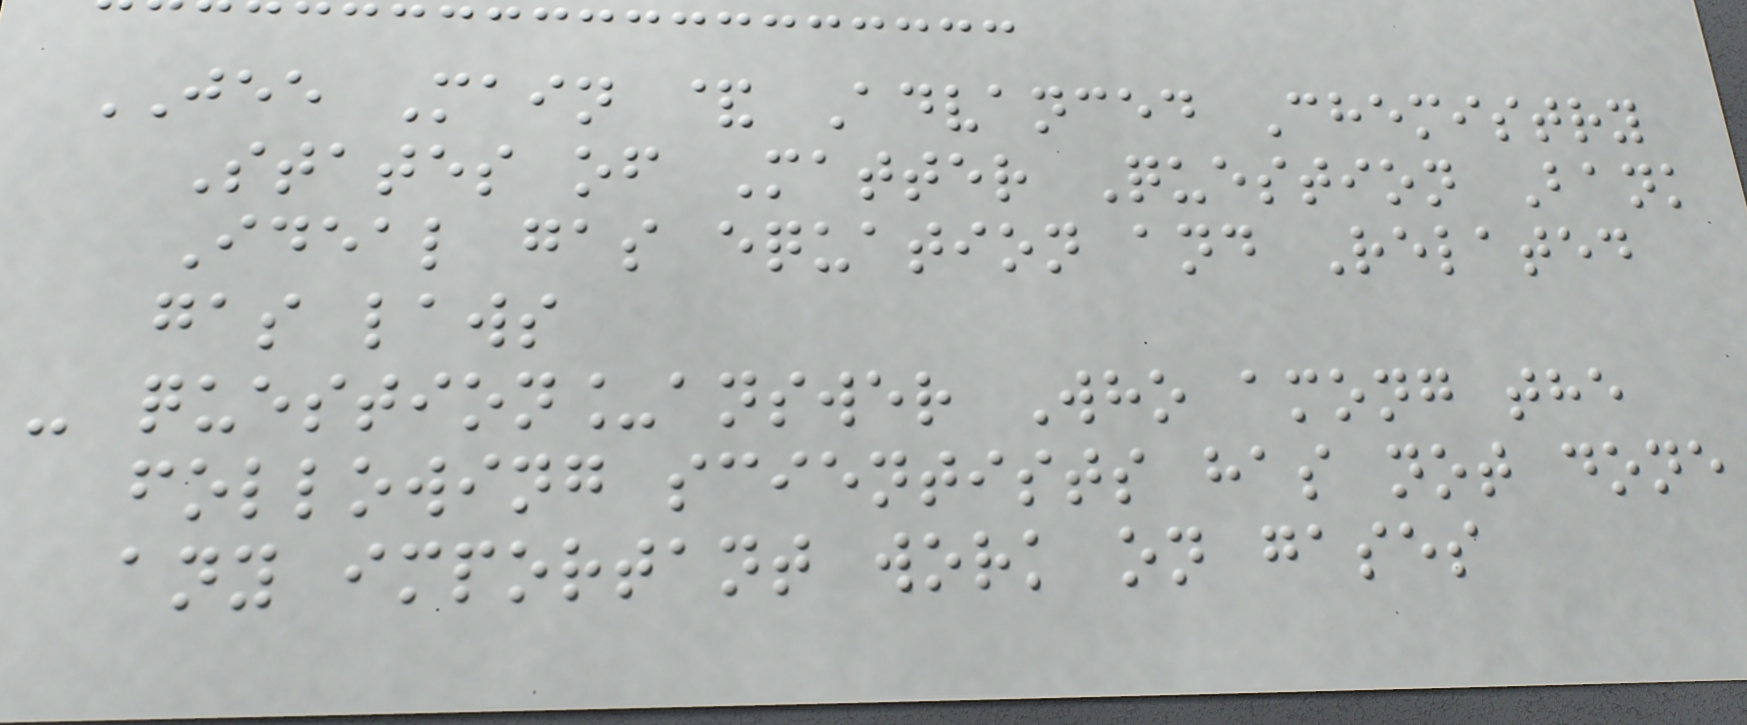JEE Main & Advanced Chemistry
States of Matter Question Bank
Ideal gas equation and Related
gas laws
- question_answer Who among the
following scientists has not done
any important work on gases
